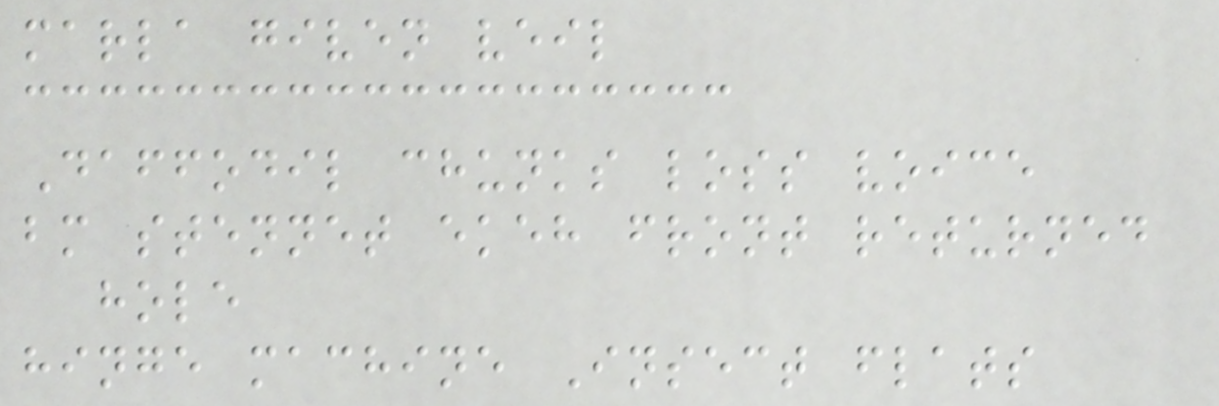marla given veil
Daffodil chunks loss voice
bm stennet ekeh front returned
hole
hinge machine Insect flats
